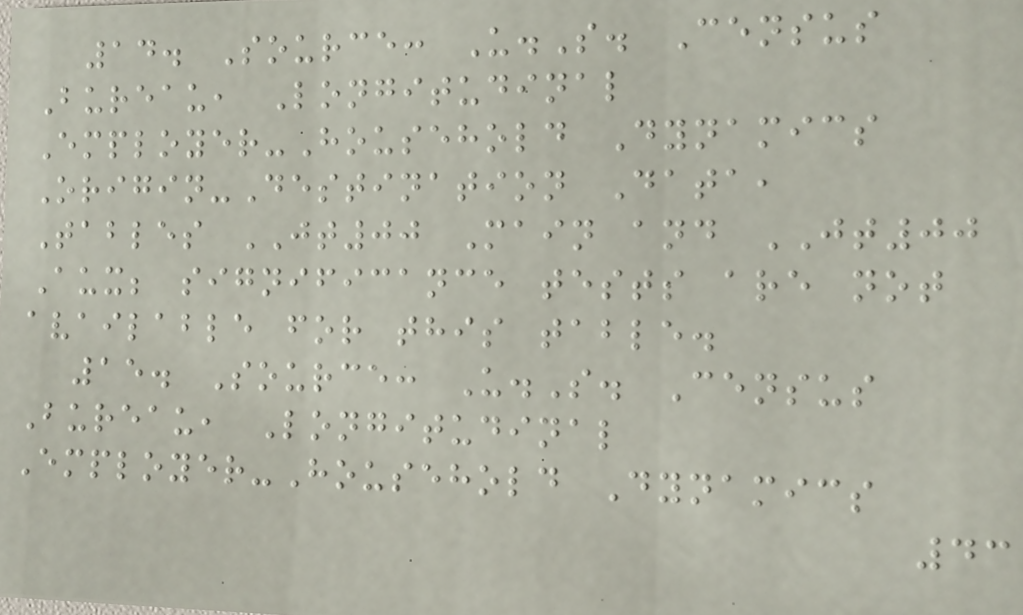14. Source: U.S. Census
Bureau, Longitudinal
Employer-Household Dynamics
Origin-Destination Data,
Tables JT00 Main and JT00
Aux; significance tests are not
available for this table.
15. Source: U.S. Census
Bureau, Longitudinal
Employer-Household Dynamics
43
